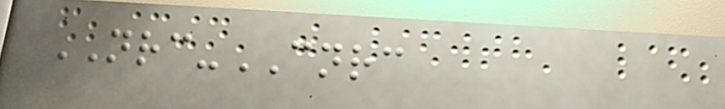NRC-CNRC
